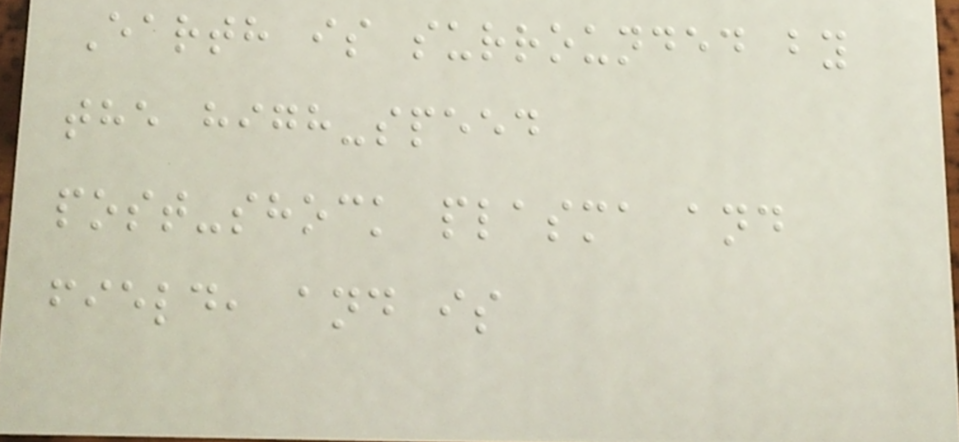Earth is surrounded by
the high-speed
post-shock plasma and
field, and is
